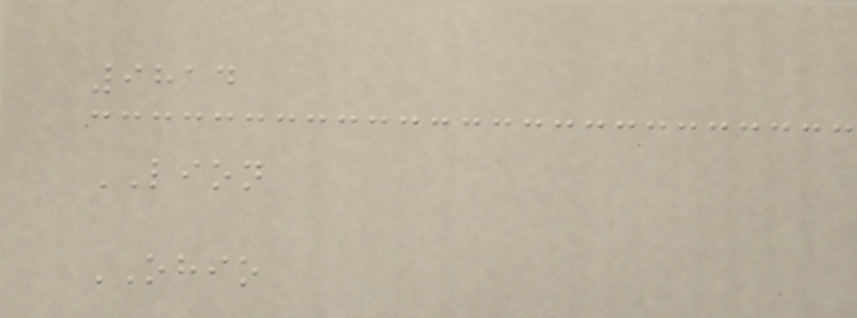9814
LION
OHIO
